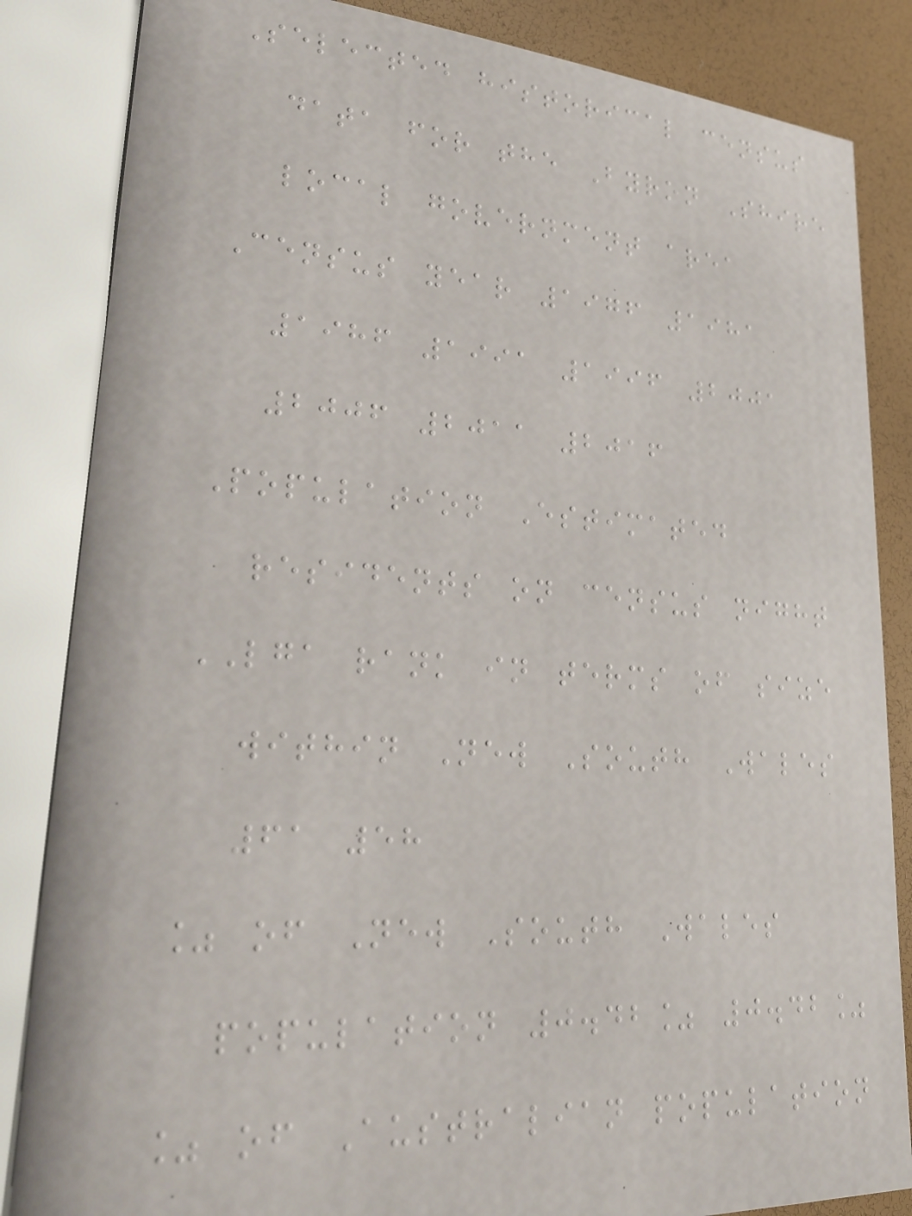Selected historical census
data for the Byron Shire
local government area
Census year 1976 1981
1986 1991 1996 2001
2006 2011 2016
Population Estimated
residents on census night
LGA rank in terms of size
within New South Wales
61 58
% of New South Wales
population 0.42% 0.42%
% of Australian population
